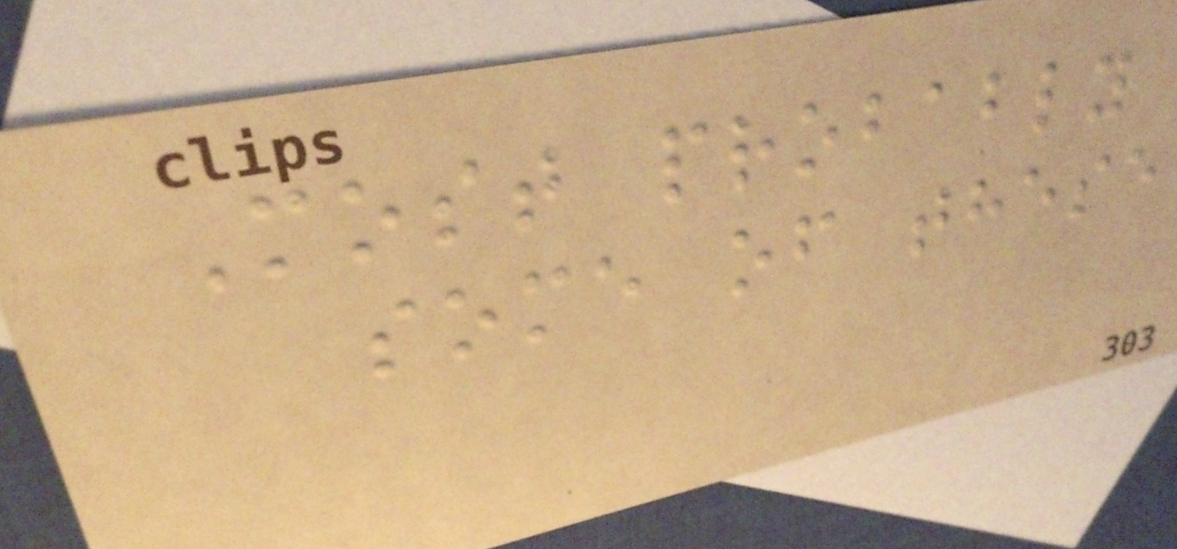Most probably
some of these
